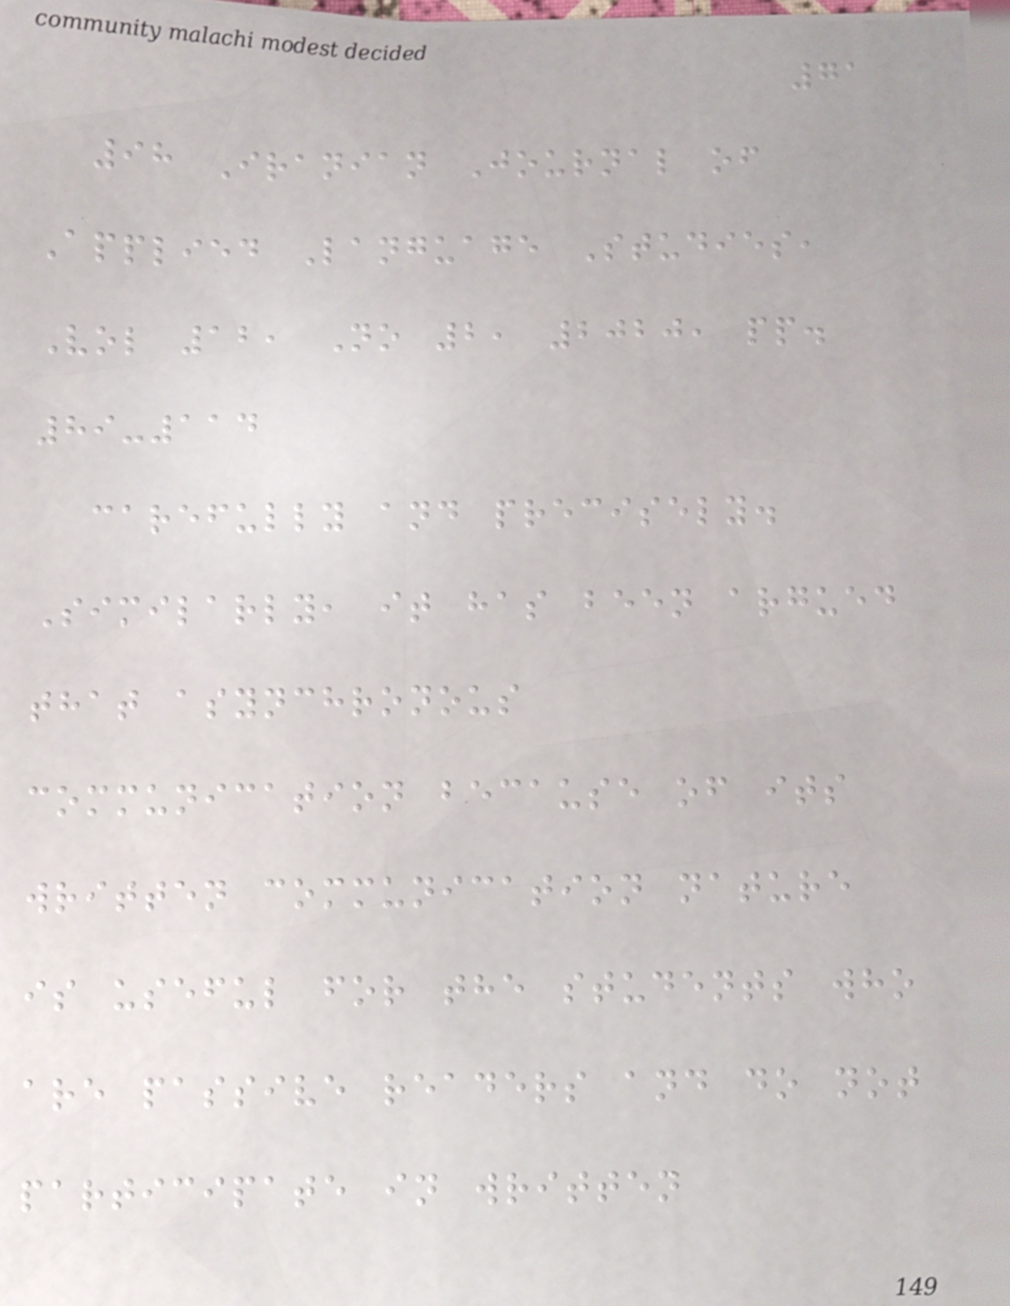71
98 Iranian Journal of
Applied Language Studies,
Vol 12, No 2, 2020, pp.
89-114
carefully and precisely.
Similarly, it has been argued
that asynchronous
communication because of its
written communication nature
is useful for the students who
are passive readers and do not
participate in written
